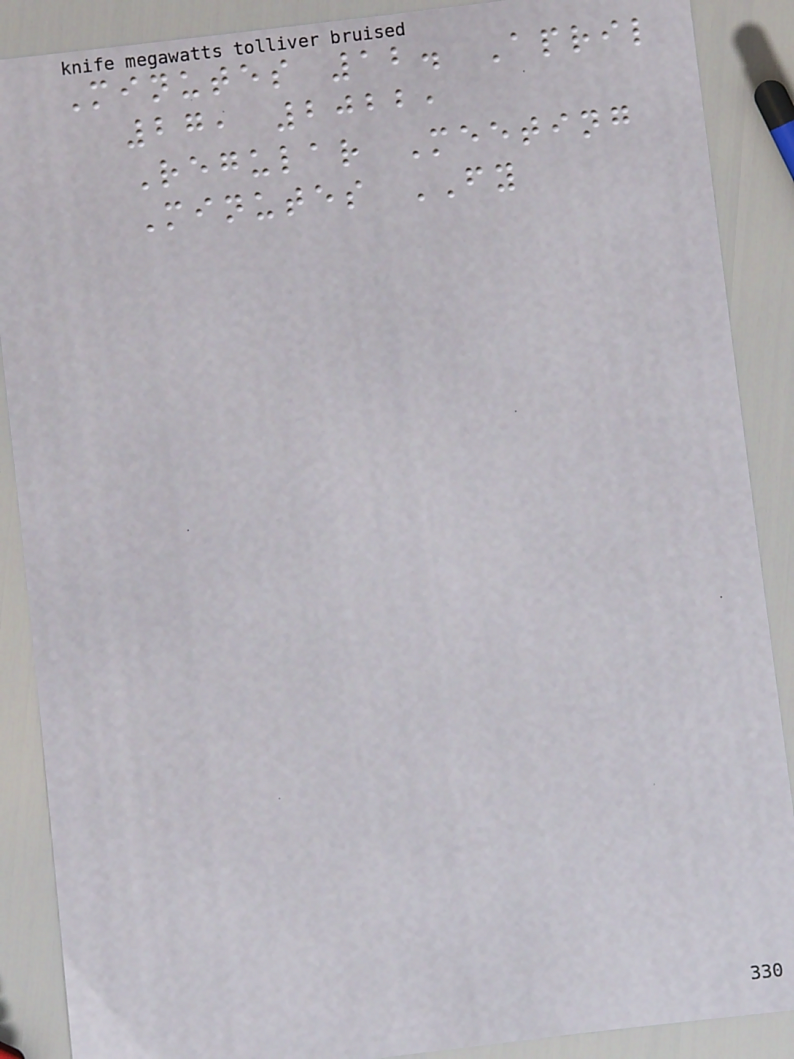Minutes 12. April
27, 2022,
Regular Meeting
Minutes FY
